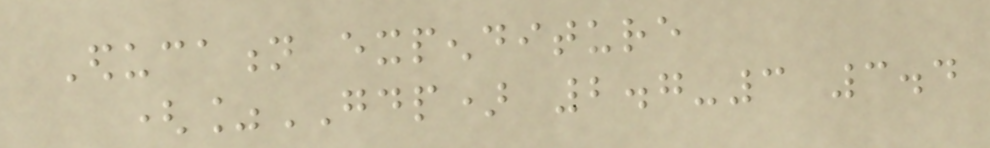Education expenditure
(%GDP) 2.7-3 3.4
